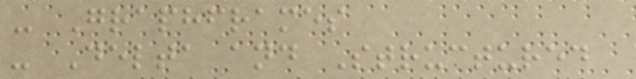- Graphframes
- Delta and Structured
